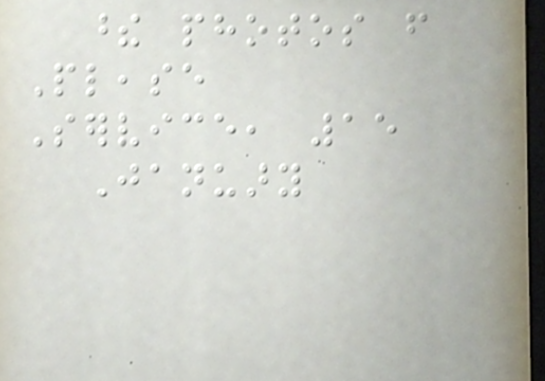these photos from
Please
Service, 15
January
